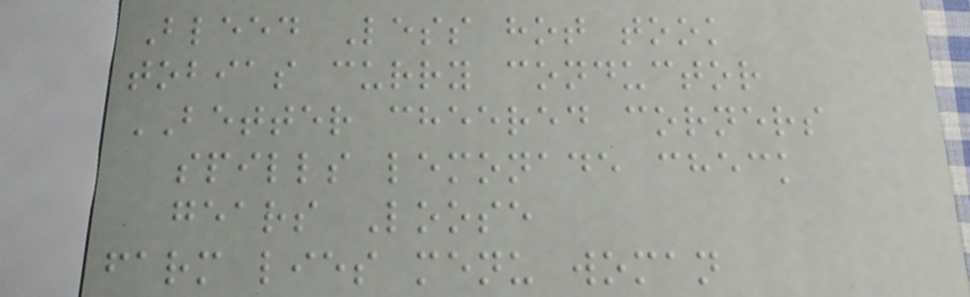Bleed Less hot took
tobias curry conductor
BETTER cheered corners
spills lemonade check
gears Loose
farm lies menu woman
